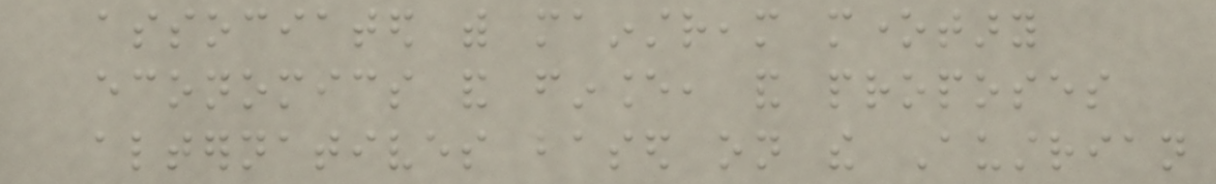associated with mainstream monetary
economics and finance, and proposes
alternatives based on the Austrian
